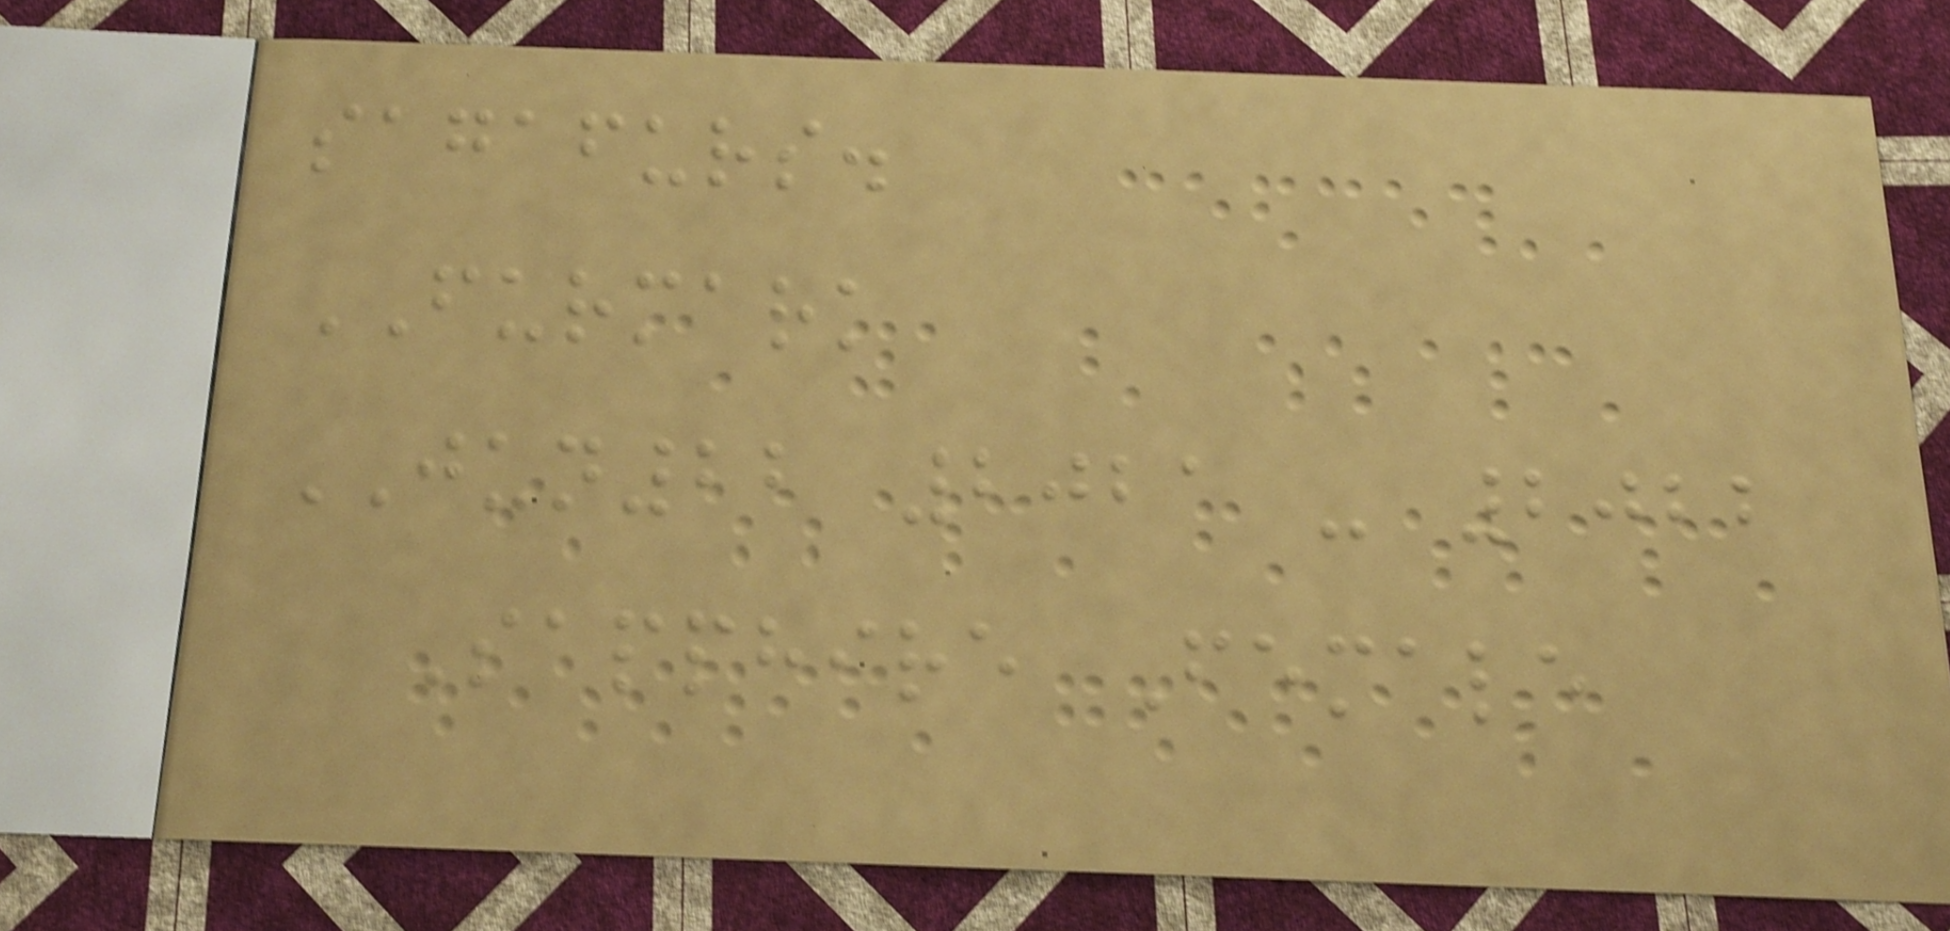sagafurs.
FURMARK
JUN22 2021 - 2022
Sapphire Female
